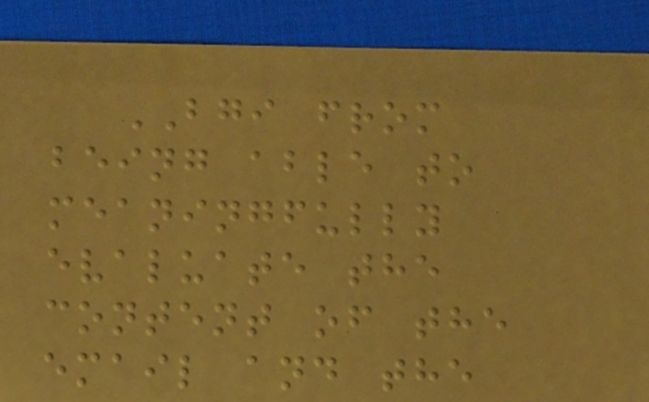BGI from
being able to
meaningfully
evaluate the
content of the
email and the
